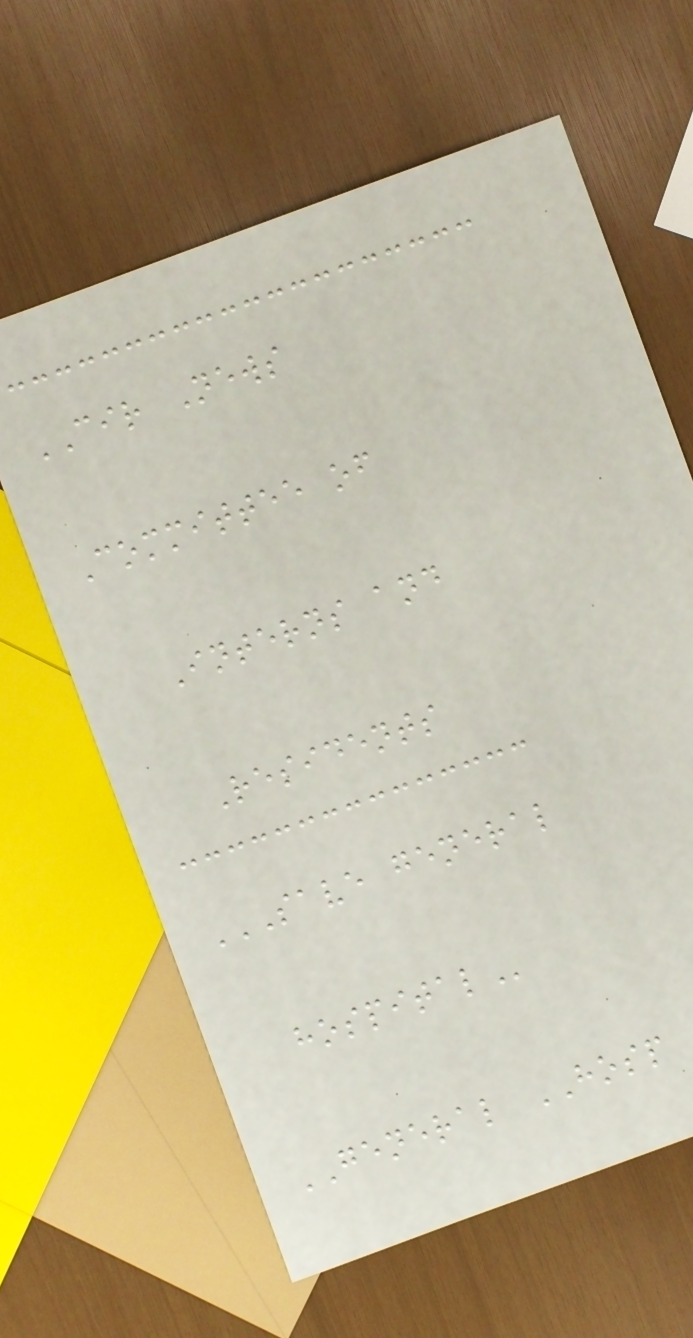CIR News
Committee of
Interns and
Residents
SAVE GENERAL
HOSPITAL
GENERAL HOSP
